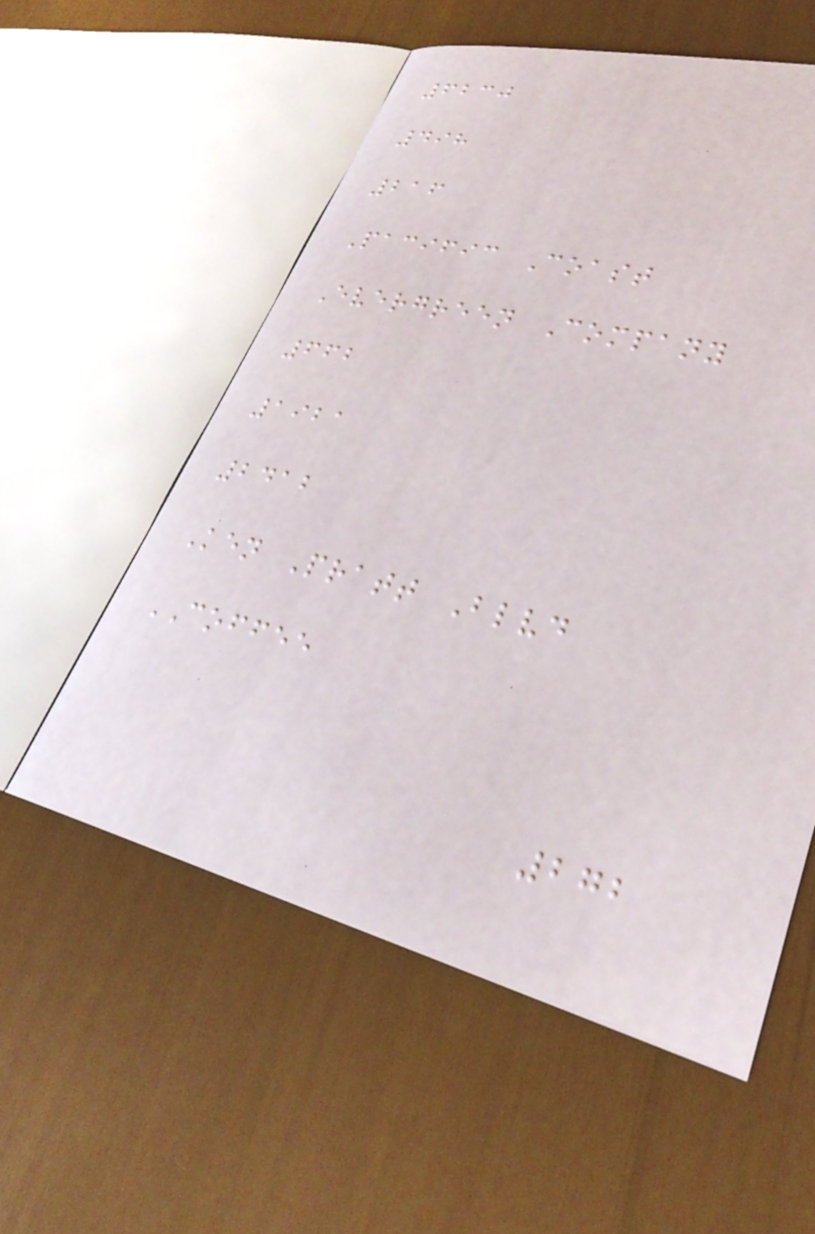6230
498
216
Pacific Coast
Evergreen Company
662
1921
2412
Ken Pratt Blvd
COFFEE
272
